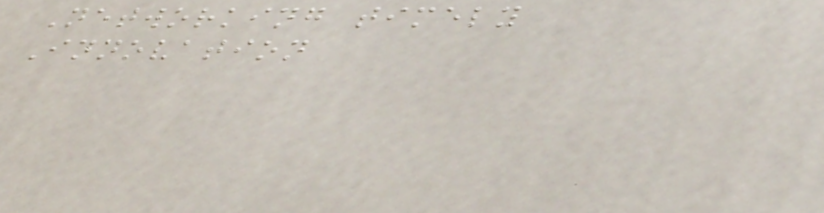Networking timely
Innovation
